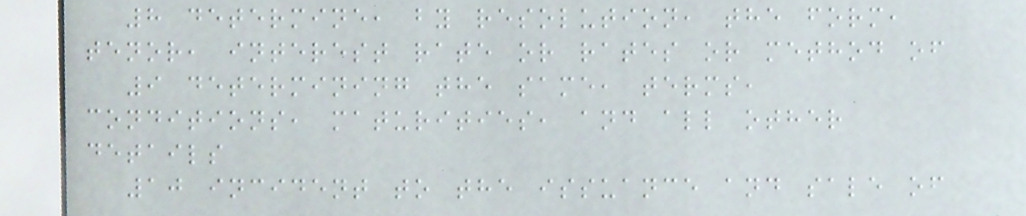8 determine, by resolution, the form,
tenor, interest rate or rates or method of
9 determining the same, terms,
conditions, maturities, and all other
details
10 incident to the issuance and sale of
